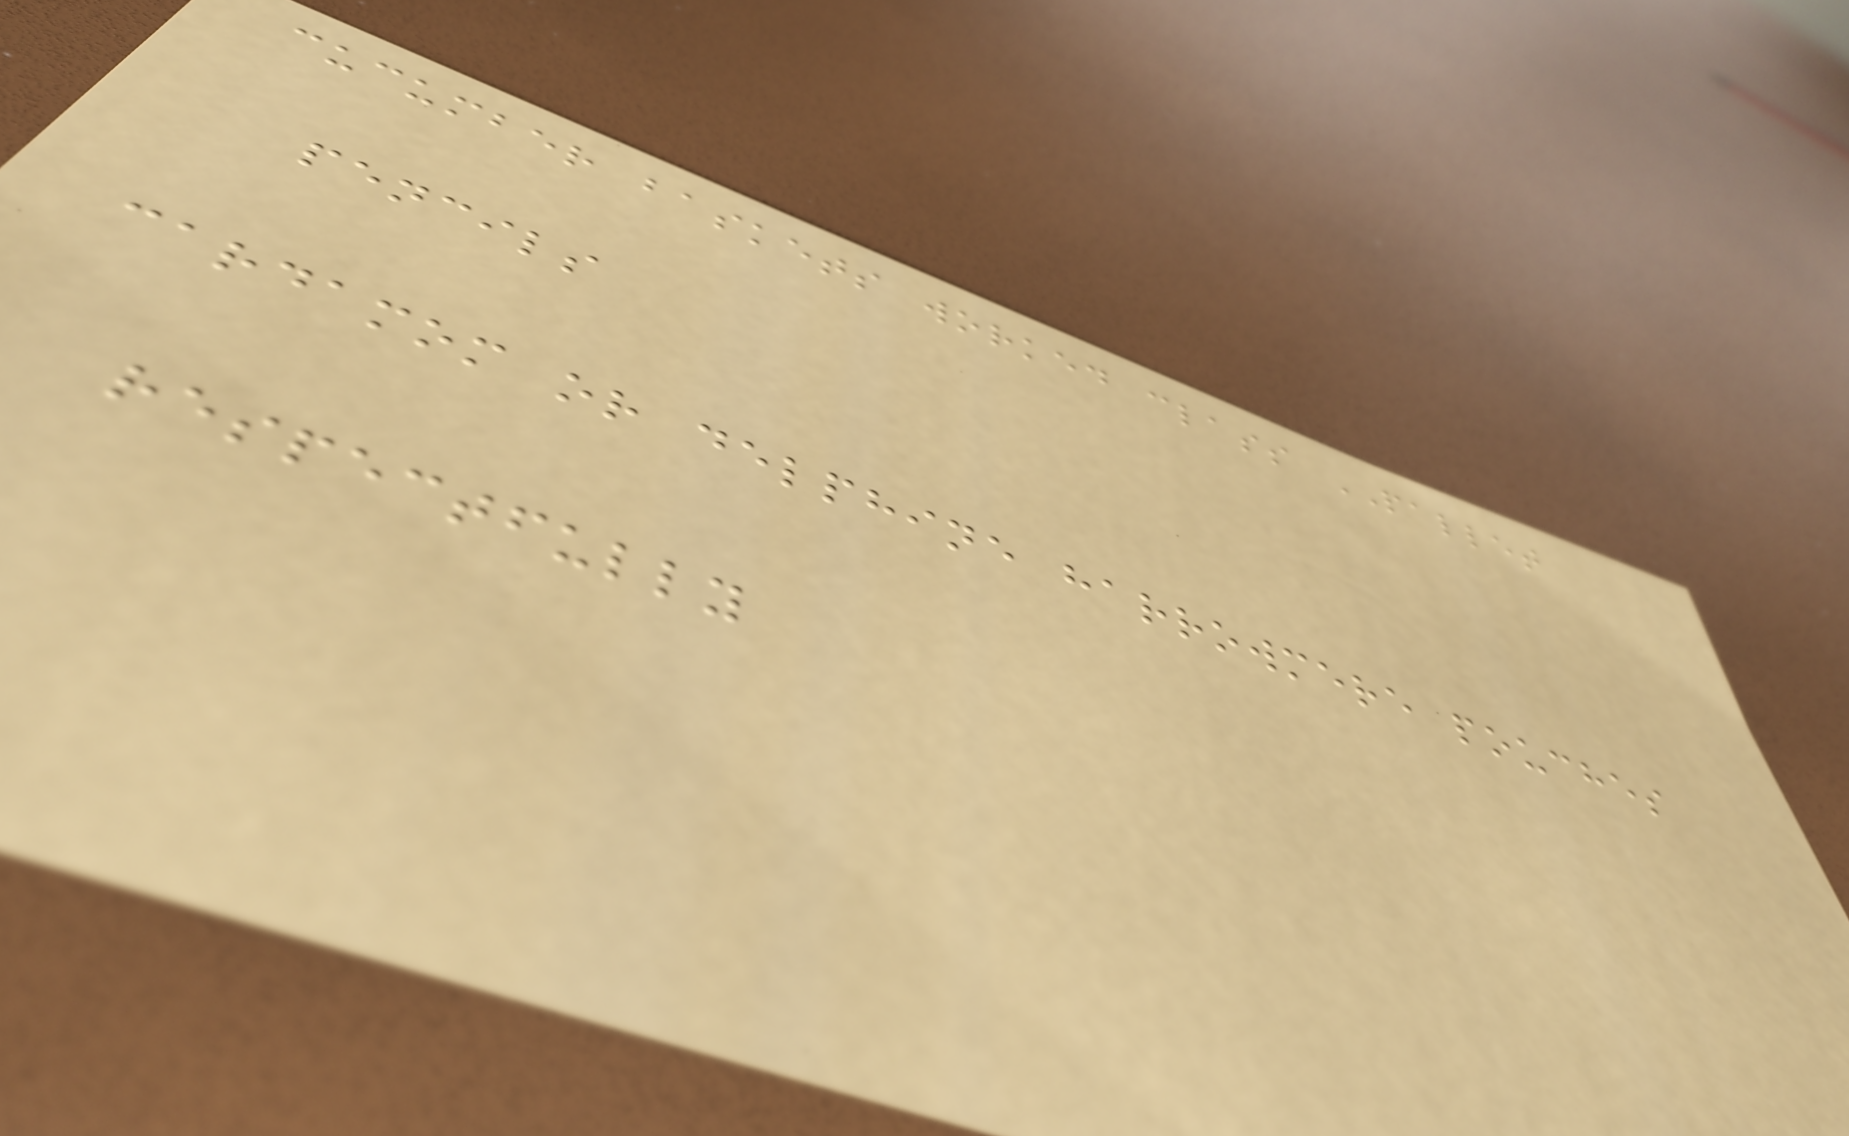cucumber baskets worked class PALLET
pencils
cardamom or delphine harrowmere pouches
respectfully
